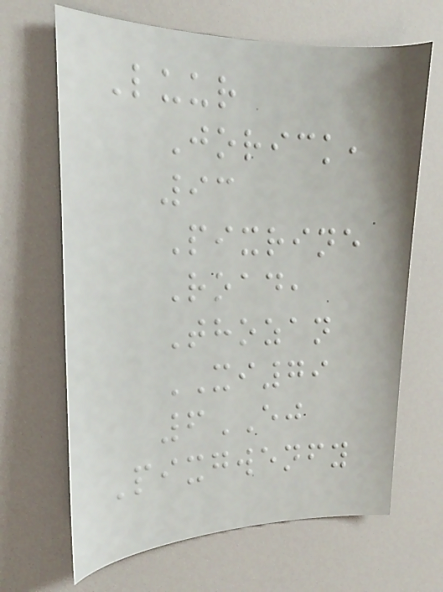Luur
Jorick,
93
Pixrine
Road,
Thozan
XI79
6EJ
Pixgwenfy
